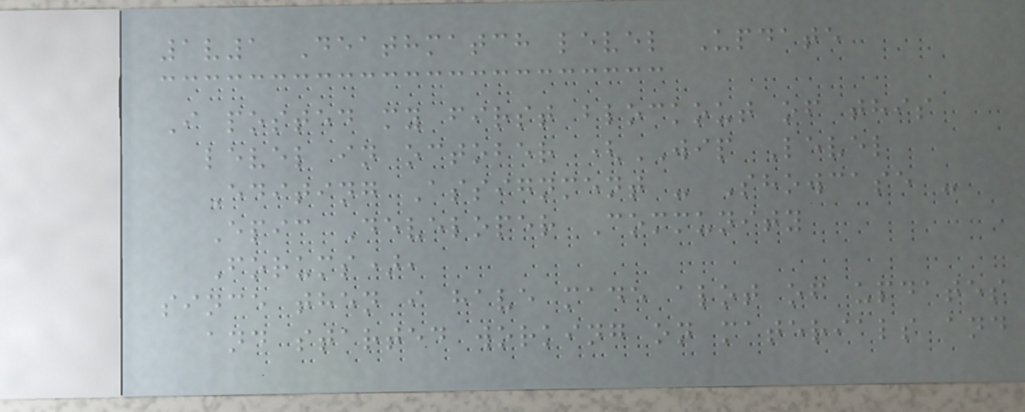1v1 Deathmatch level Update
I posted my first blockout of this
level in october (WIP Level
Editing Assignment - Showcase -
Epic Developer Community
Forums),
since then i have made alot of updates
and started working on materials and
